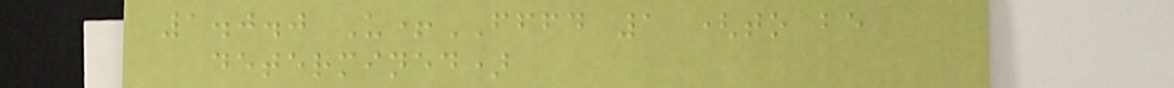1.0.0 U+FFFD 1 (to be
determined)
